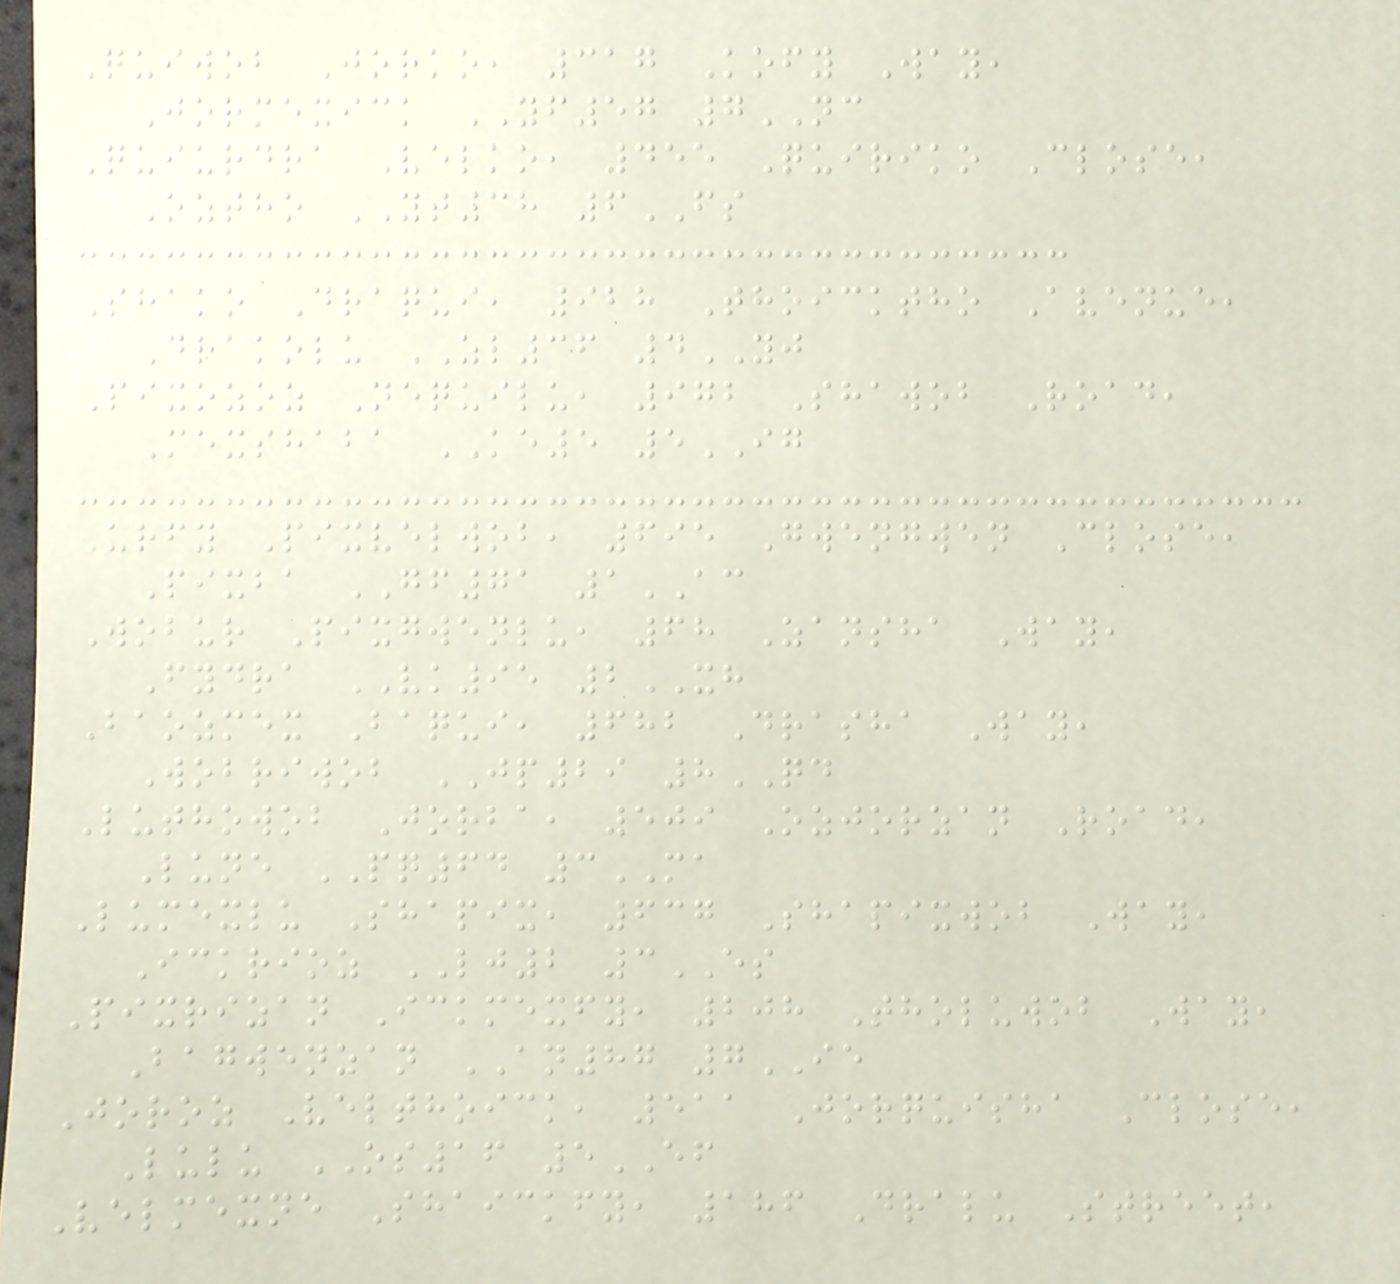Quiwob Jorko, 317 Kofy Way,
Jormexick YF57 7NC
Quiurdra Velko, 455 Quiriko Close,
Oztho YT38 6FS
Shako Draqui, 928 Thoicktho Avenue,
Drakolu ZL36 4YJ
Pixozoz Nequilu, 972 Shawob Road,
Mexshaba KE5 5IG
Urfy Pixvelwob, 695 Gwengwen Close,
Pixba GF71 1AC
Wobur Pixgwenlu, 68 Zansha Way,
Fydra VK95 2XH
Baozmex Baqui, 682 Drasha Way,
Wobriwob JP29 8QD
Luthowob Jorba, 509 Ozjorzan Road,
Lune PQ64 3MA
Lumexlu Shapix, 637 Shapixwob Way,
Ickrioz LJ2 3ES
Pixrizan Ickmexfy, 208 Tholuwob Way,
Bagwenzan AN87 7IE
Joroz Velthoick, 511 Jorquisha Close,
Lulu OS16 5EF
Velmexne Shaickfy, 186 Dralu Street,
